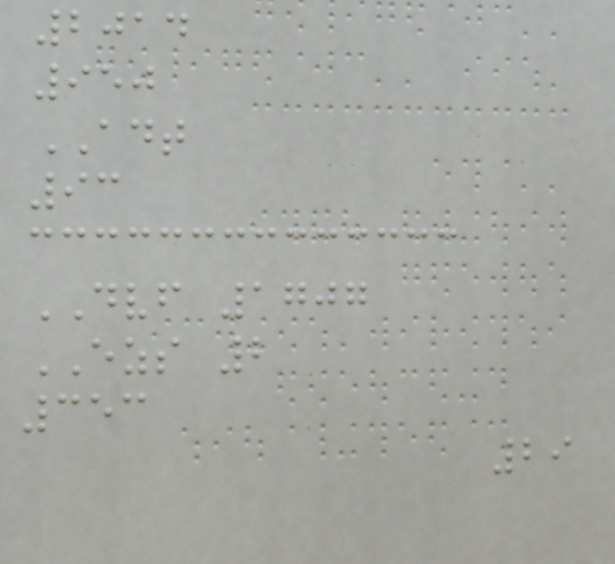2014
950
ADT
93
DVF 1707
EZS 2
353
29
